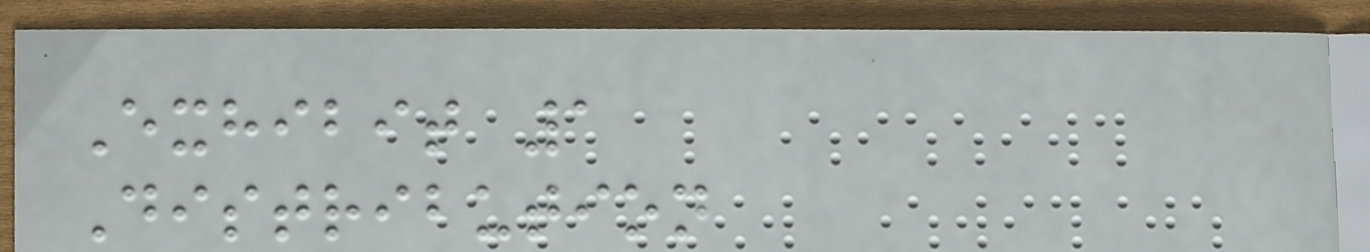Exhibit 1
Distribution
